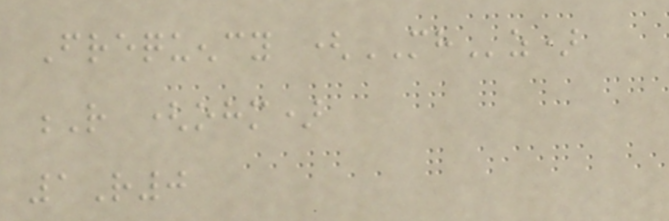Frequency (MHz)
R (ohm)
1R0
